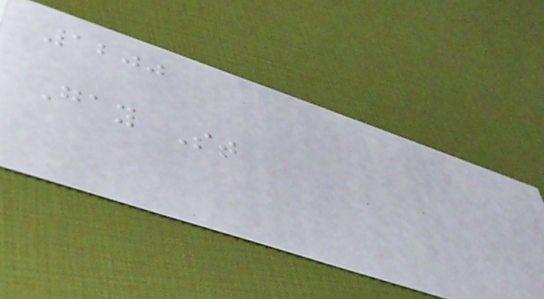1200
Gay St
